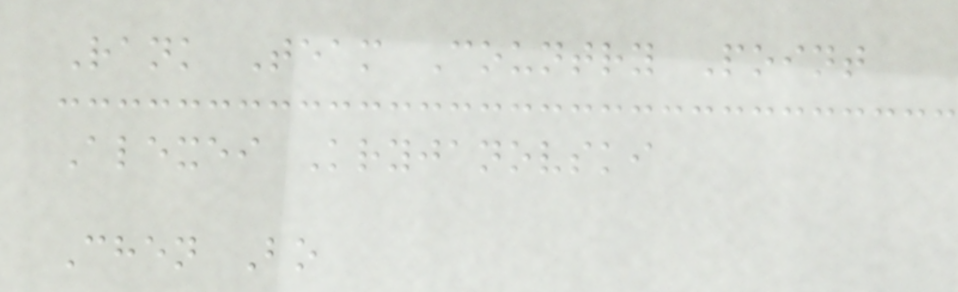Rank Team Country Point
Alexei Kryjanovski
Chen Bo
